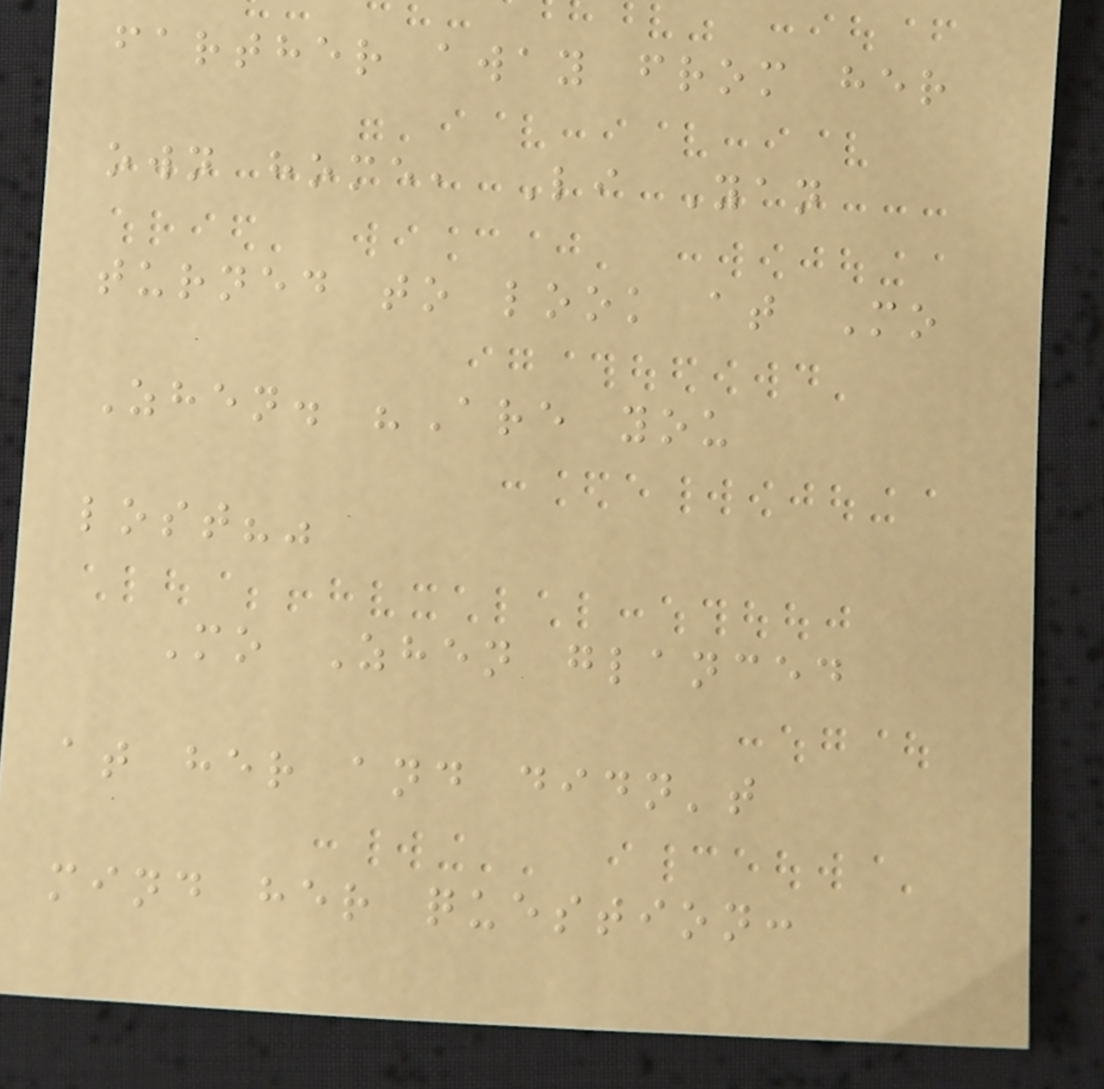farther away from her
own home, Li Yan
turned to look at Mo
Zhen. "Are you
lost?"
Mo Zhen glanced
at her and didn't
mind her question:
